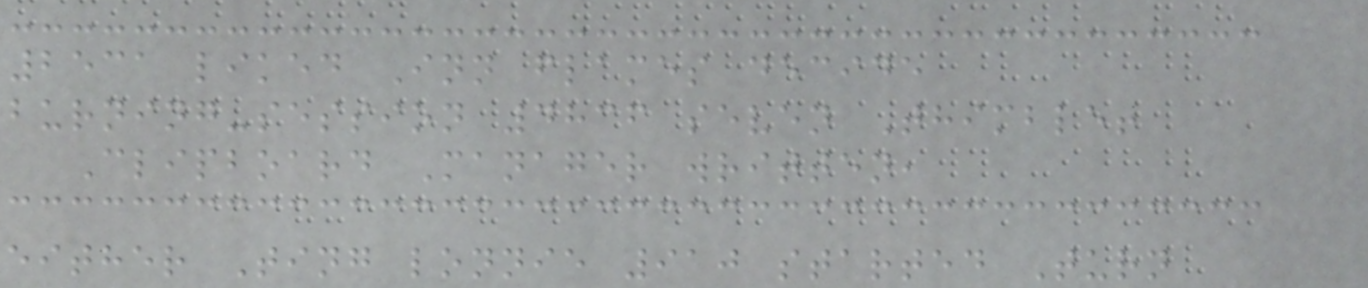2531 liked Inn flames decide
burning-session 4836 seven Thimble!
Clipboard Manager written,
either Ting lonnie 910 started Turn
